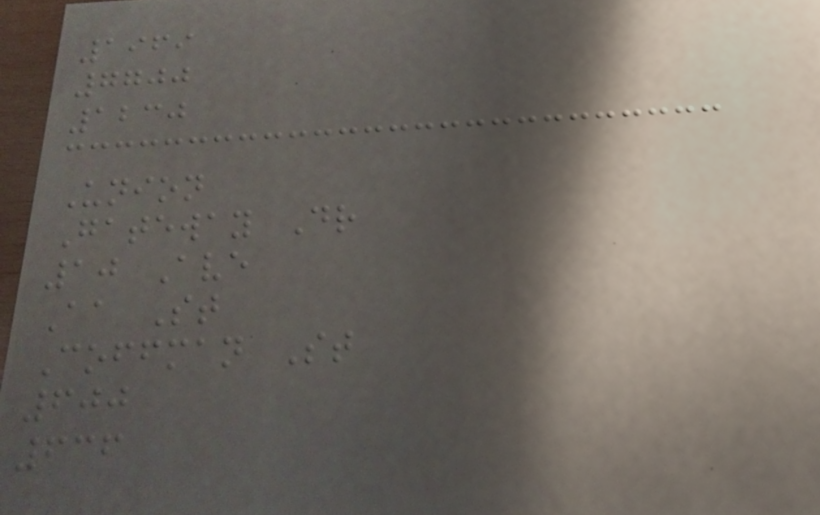1969
7700
1230
Union
Gateway Dr
10 Ave
Aa St
Coffman St
600
636
